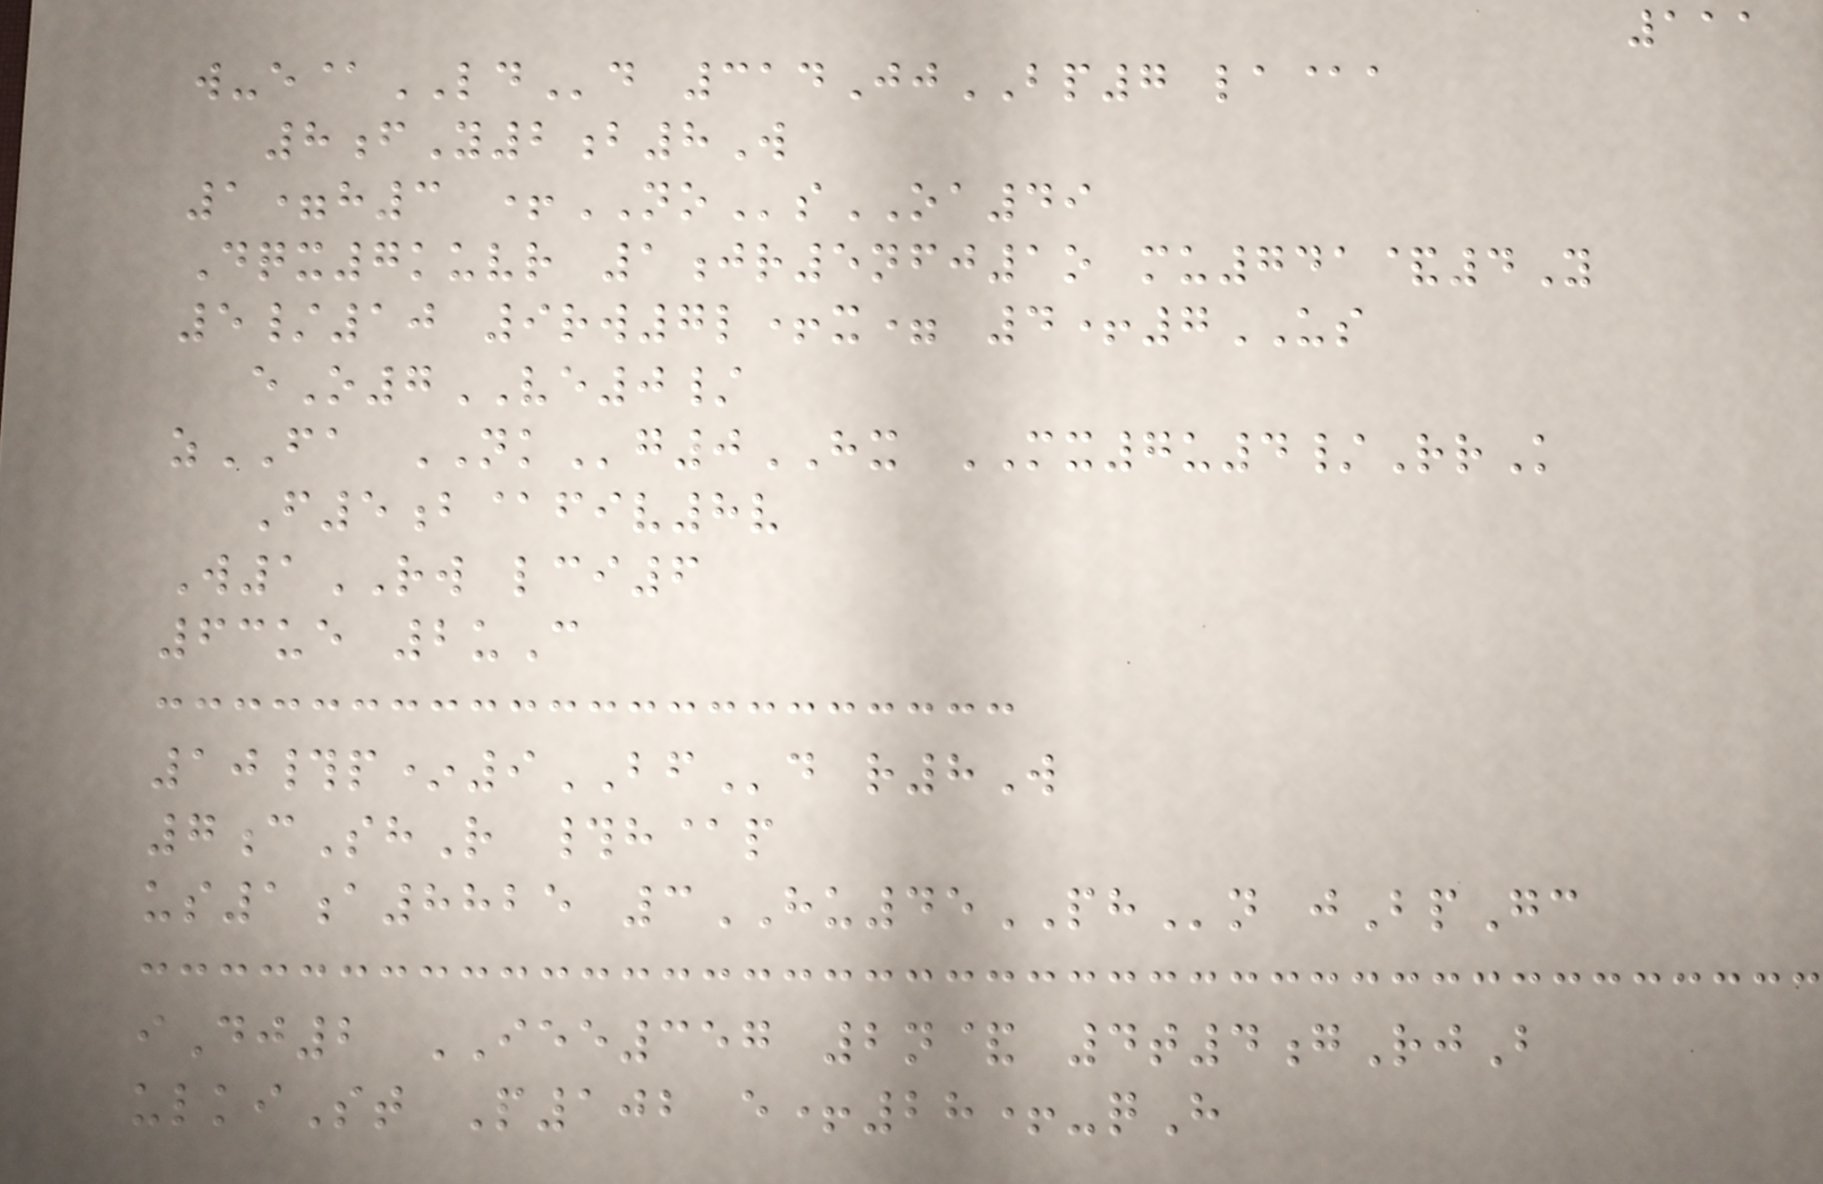111
w-e@LDd 314JjBP7 la@a
8fY2b8W
1=h3 +NOsOA49
Dqx7kuvr 1jr5nfj1o mu741&4Y
5/10 9rw7l+x= 4+7US
eO7VE0/
zFA NKg0HX MX7u4/RrK
F5b@fiv8v
W1RW lci6
63ue 2uC
10#p*9BFd r8W
7cShR #h@p
us1a8825 3HU45PHn jBpGc
iDj2 IEE357 2n& 4t4gRjB
ulkiSt P102 e+28+-qH
